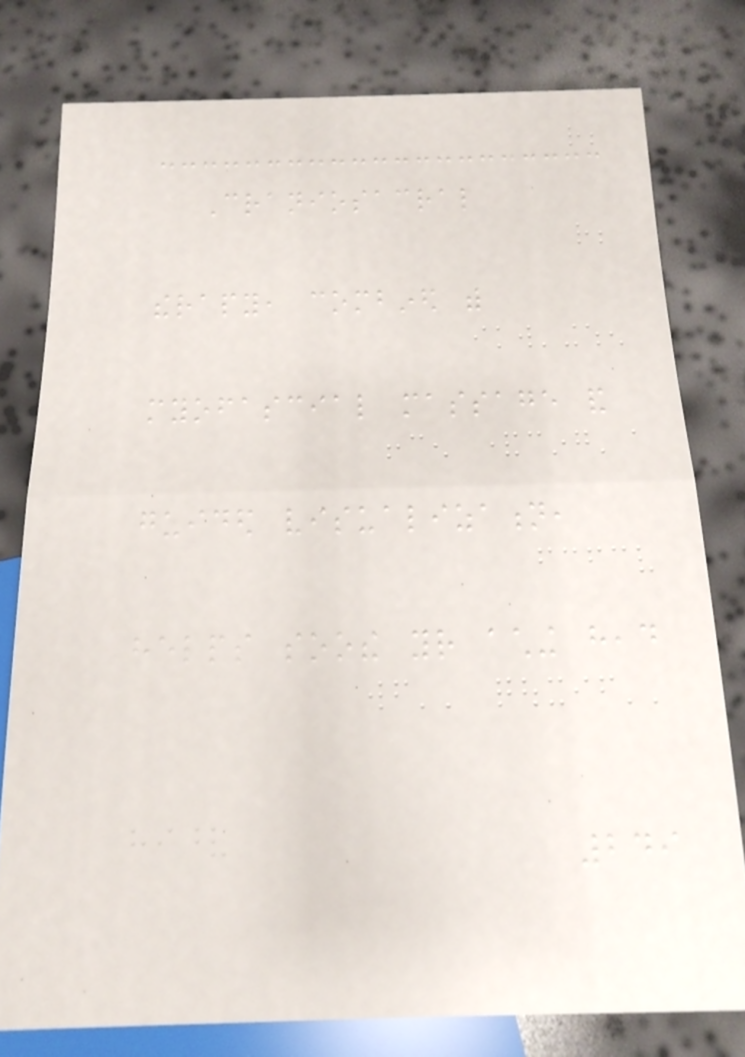Craniosacral
therapy, combined with
myofascial massage and
guided visualization,
helps soothe your aching head
249
